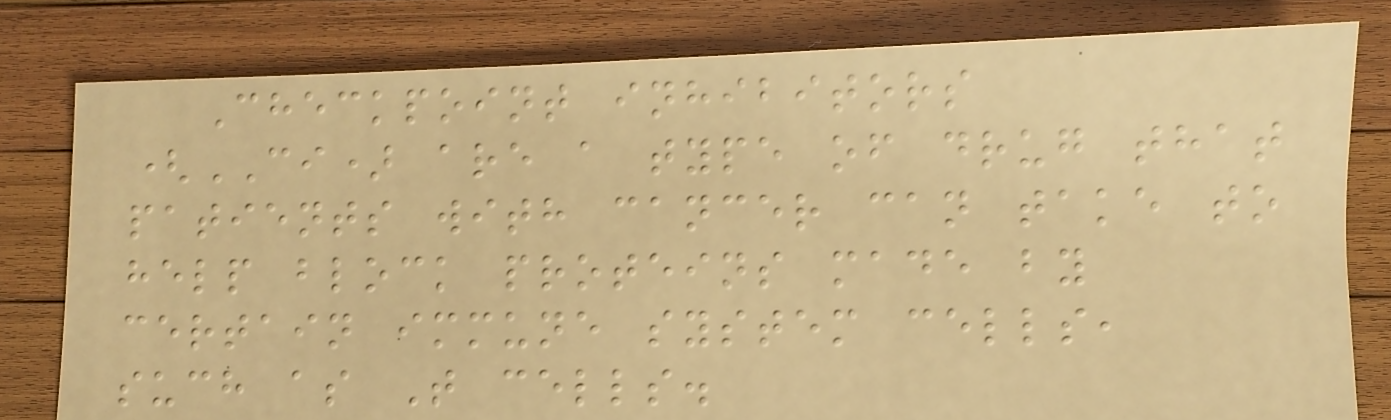Checkpoint inhibitors
(CI) are a type of drug that
patients with cancer can take to
help block proteins made by
certain immune system cells,
such as T cells.
